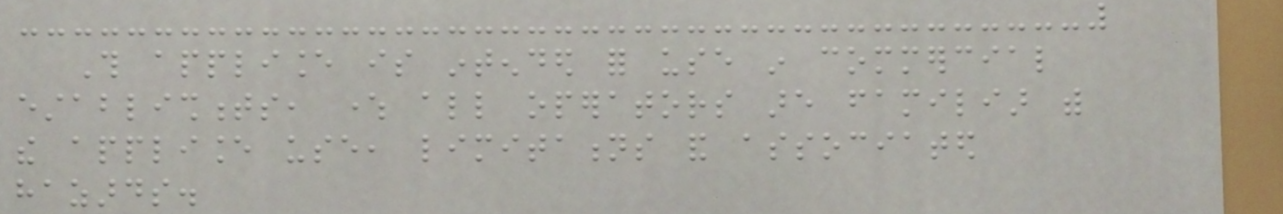This appliance is intended for use in commercial
establishments, where all operators are familiar with
the appliance use, limitations and associated
hazards.
